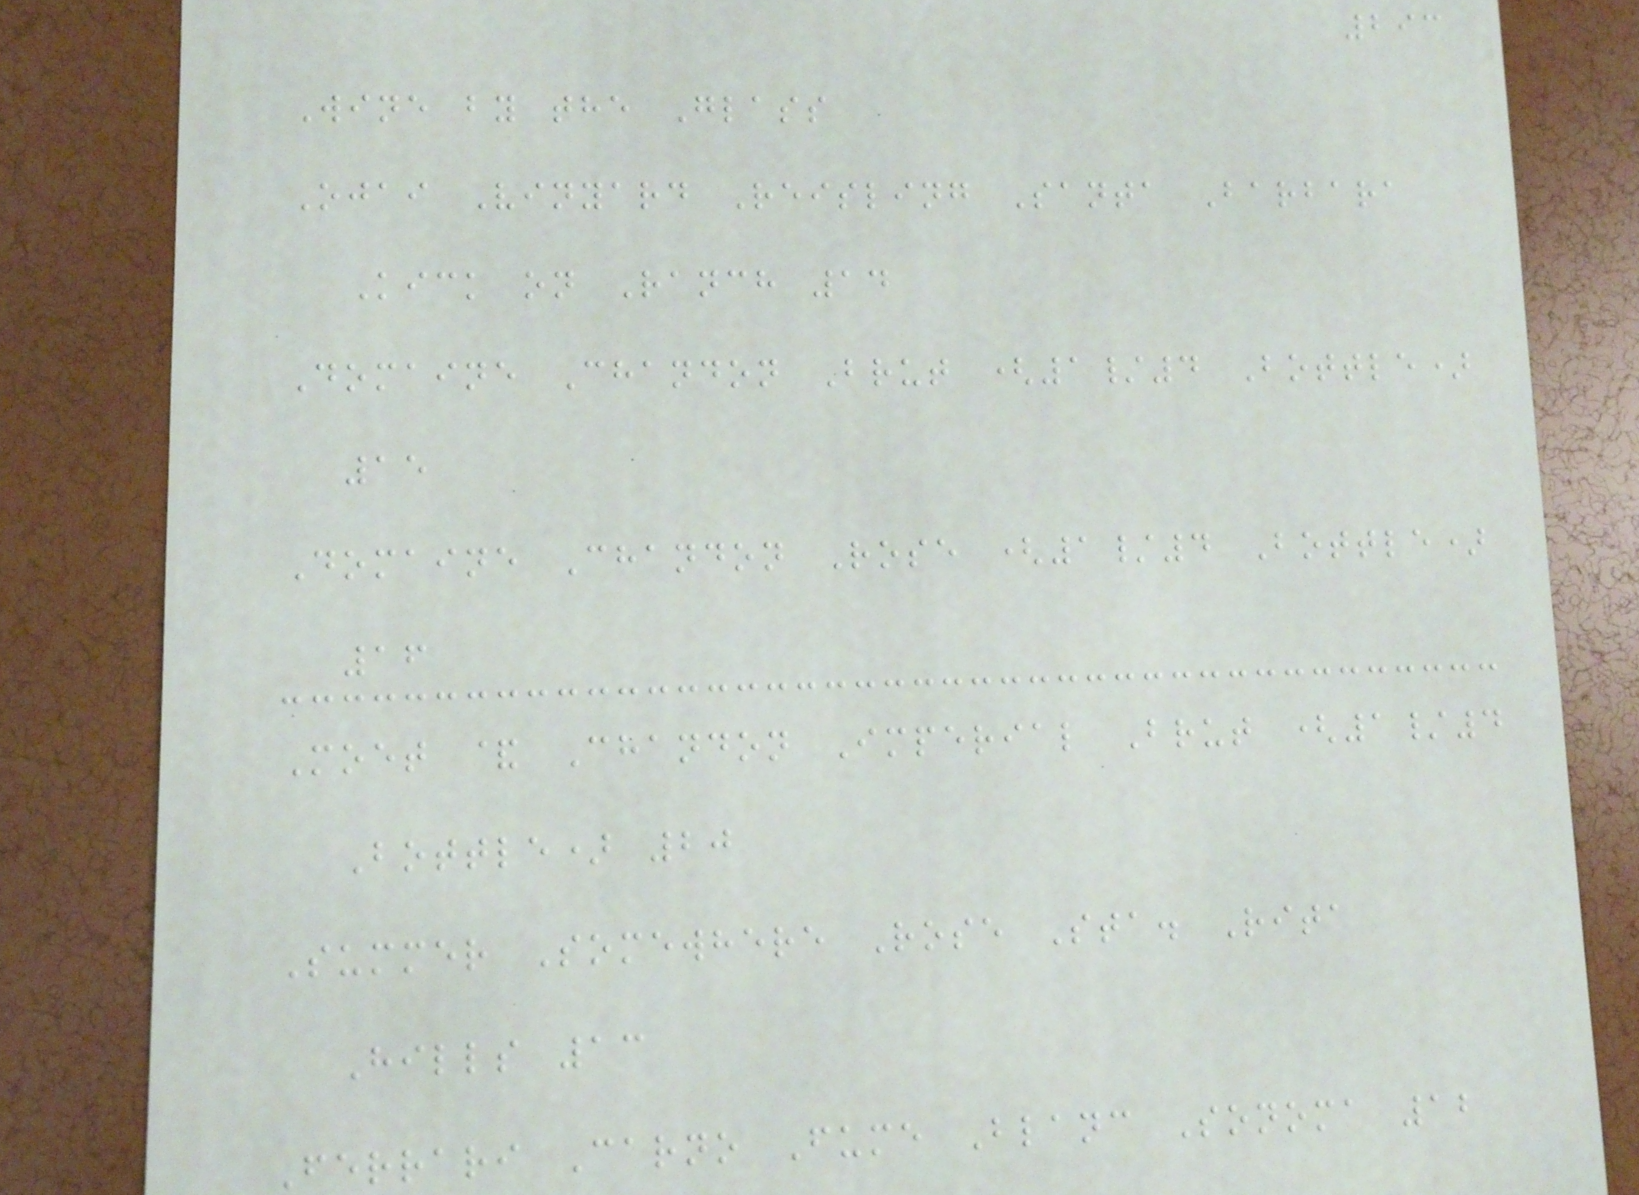293
Wine by the Glass
Ojai Vinyard Reisling Santa Barbara
Kick on Ranch 14
Domaine Chandon Brut (1/4 Bottle)
15
Domaine Chandon Rose (1/4 Bottle)
16
Moet & Chandon Imperial Brut (1/4
Bottle) 20
Summer Somewhere Rose Sta. Rita
Hills 13
Ferrari Carno Fume Blanc Sonoma 12
